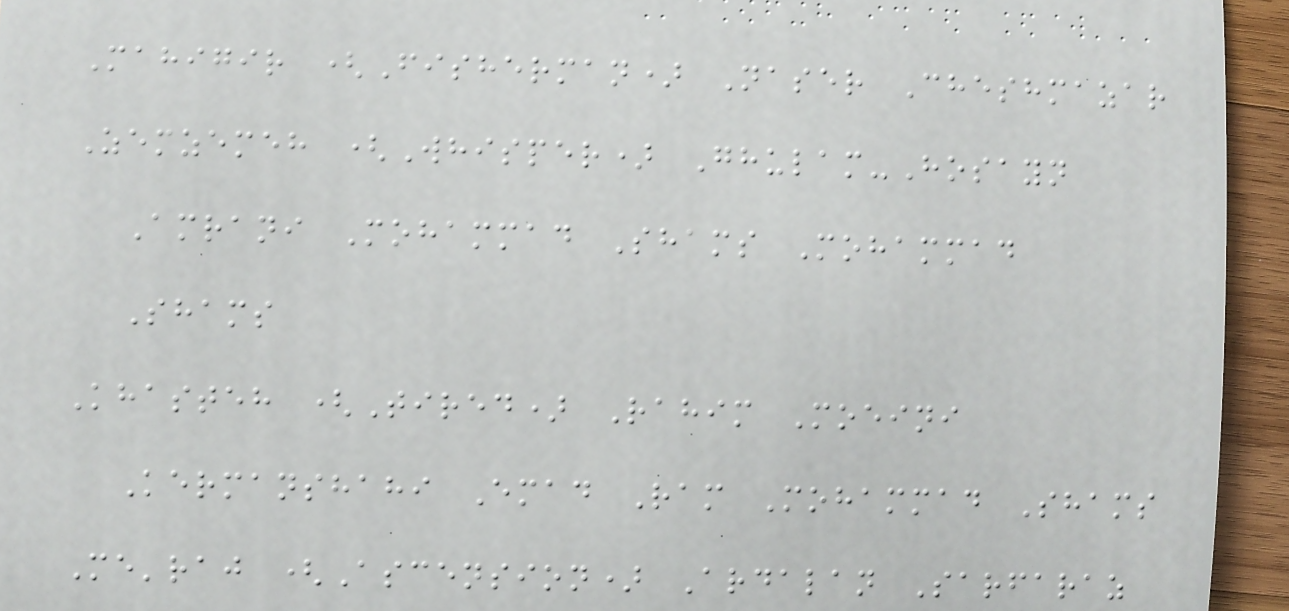Mahigir (Fisherman) Naser Cheshmazar
Zemzemeh (Whisper) Ghulam-Hosayn
Amrani Mohammad Shams Mohammad
Shams
Khasteh (Tired) Rahim Moeini
Kermanshahi Emad Ram Mohammad Shams
Me'raj (Ascension) Ardalan Sarfaraz
